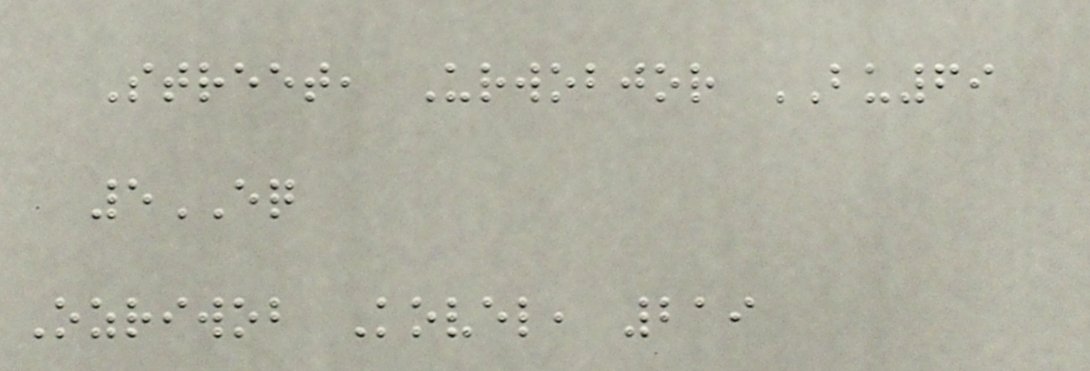Street, Urwobjor BU69
5EQ
Ozriwob Kovel, 219
